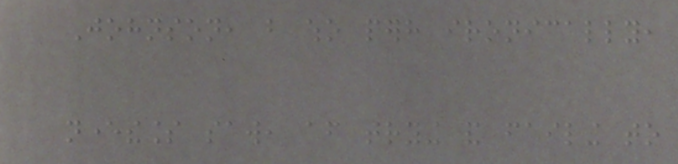Johnson, but who perhaps ironically,
nevertheless saw, after trying and failing to
